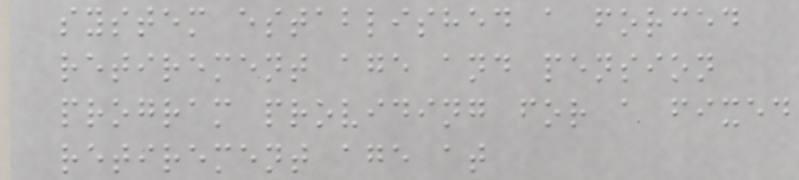system established a forced
retirement age and pension
program providing for a fixed
retirement age at
